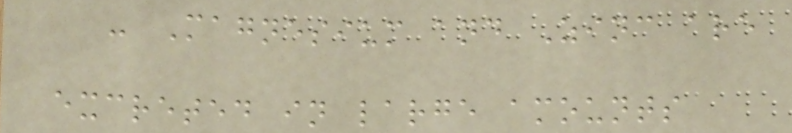- Magnesium and Zinc are
excreted in large amounts
